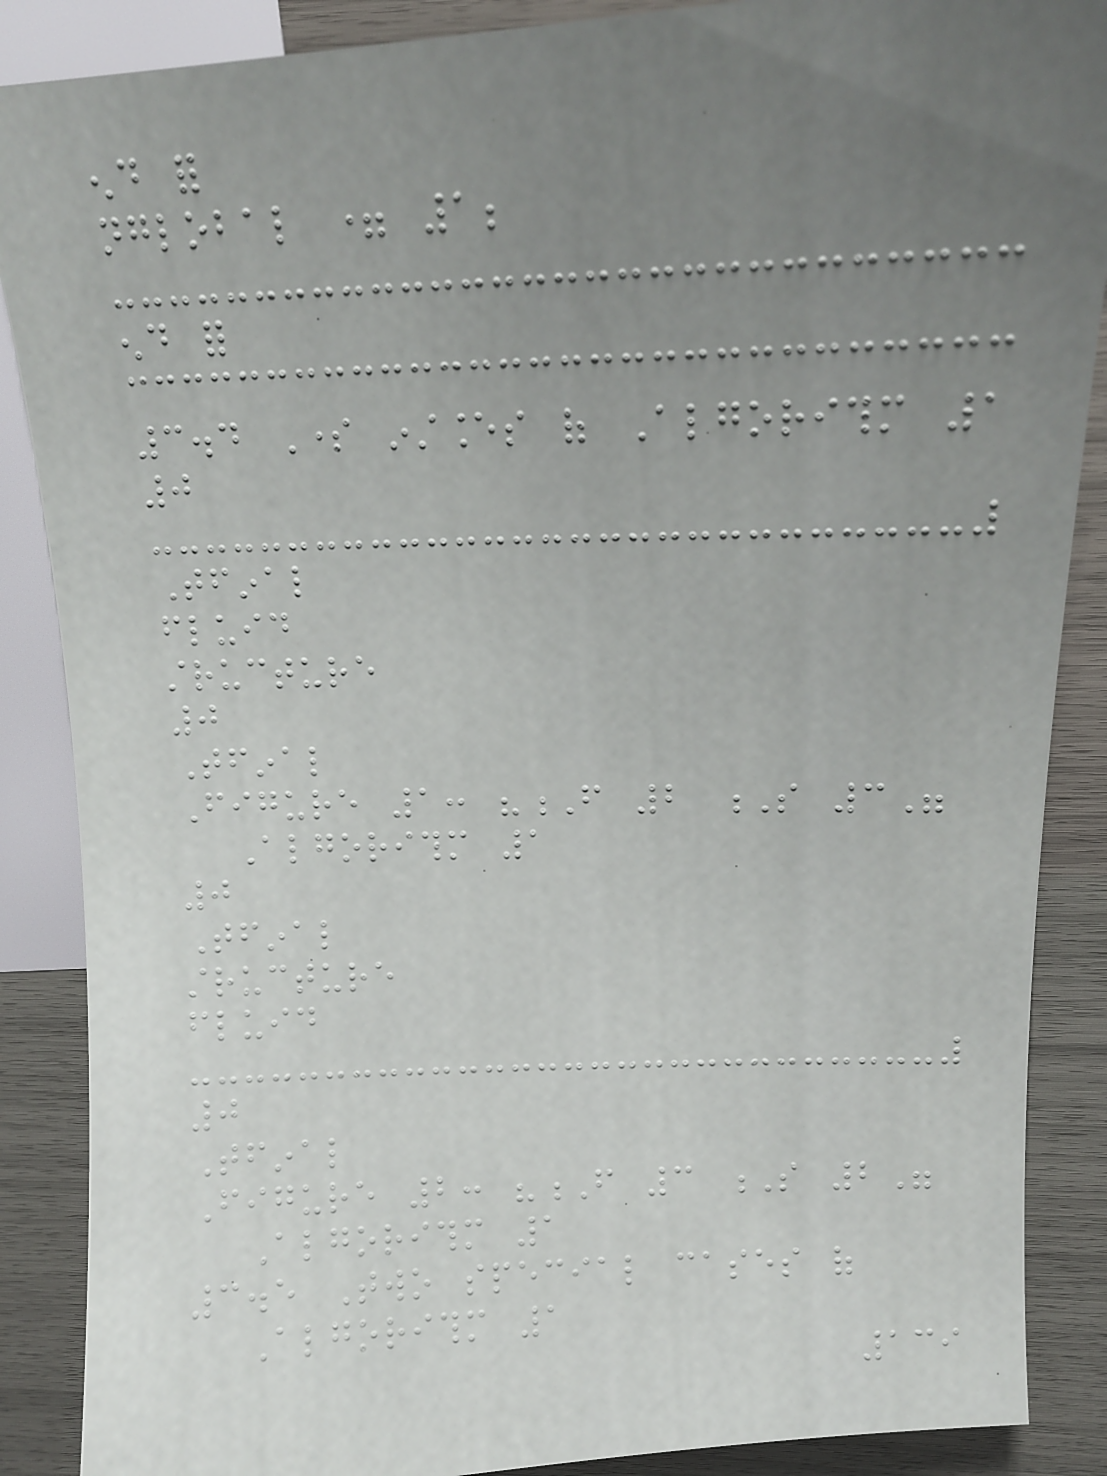end for
nglobal = 1;
end for
3.4 Some instances of Algorithm 1
0
Tfinal
fluid
structure
0
Tfinal
Figure 1: "F 2 S 3"
Algorithm 1
0
Tfinal
structure
fluid
0
Tfinal
Figure 2: "F 3 S 2"
Algorithm 1
3.5 Two special cases of
Algorithm 1
139
